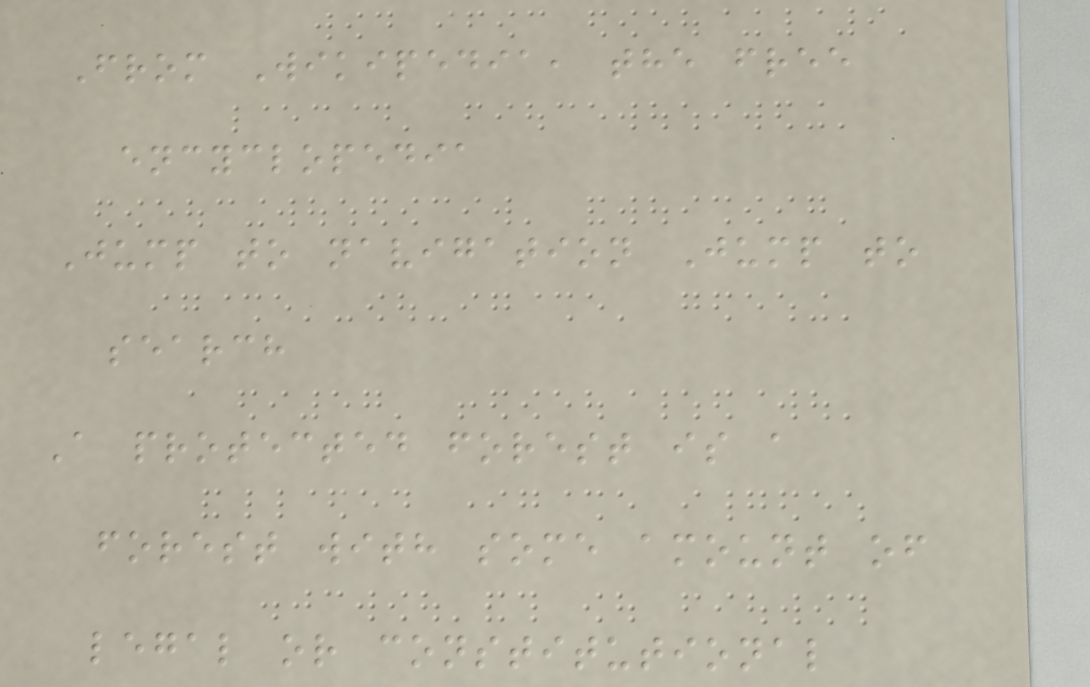From Wikipedia, the free
encyclopedia
Jump to navigation Jump to
search
A protected forest is a
forest with some amount of
legal or constitutional
